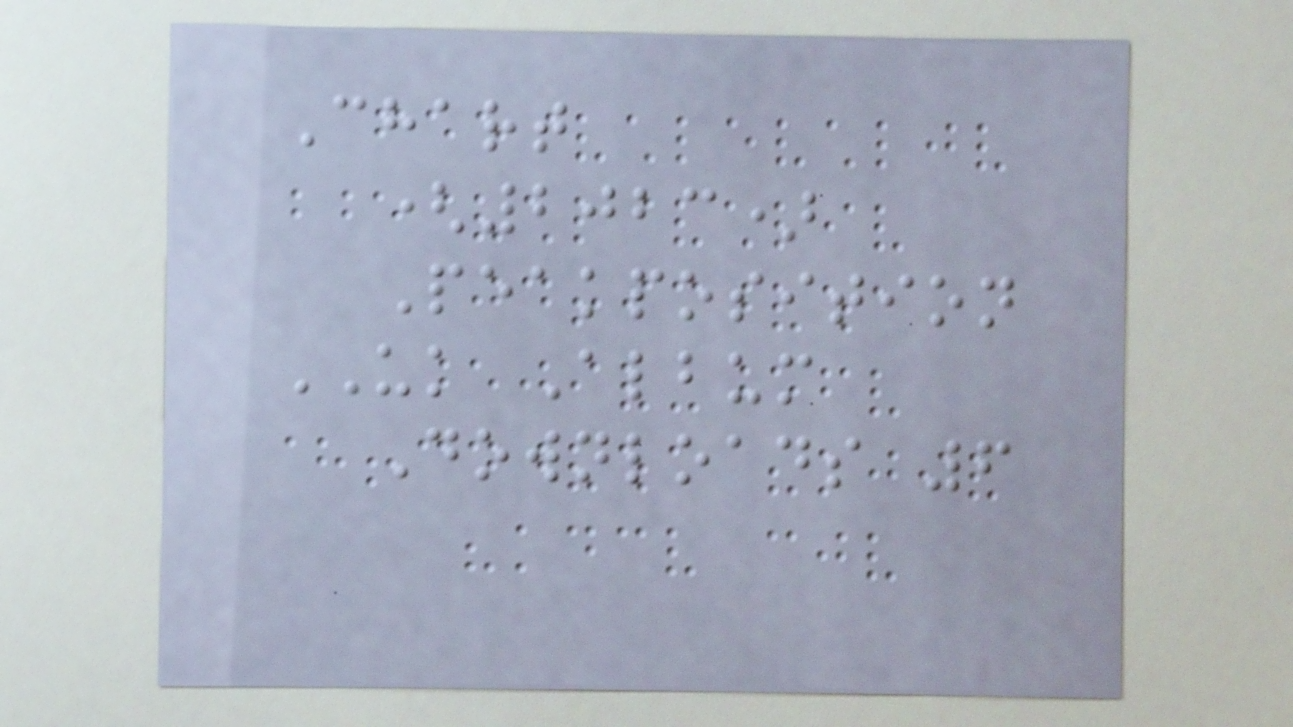Chart
(2023)
Peakposition
UK Album
Downloads 6
